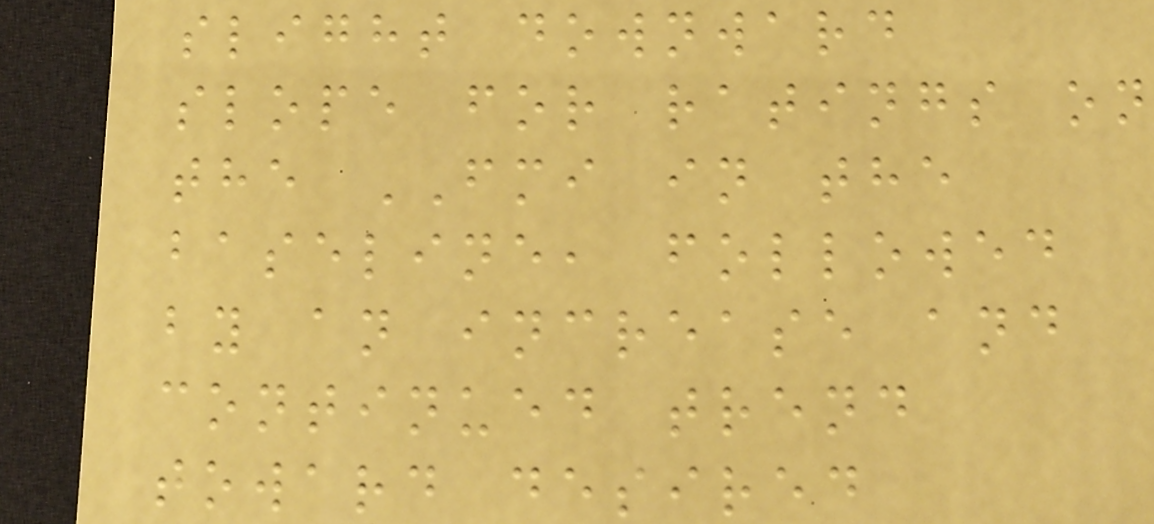slight downward
slope for ratings on
the FMI in the
baseline, followed
by an increase and
continued trend
toward desired
